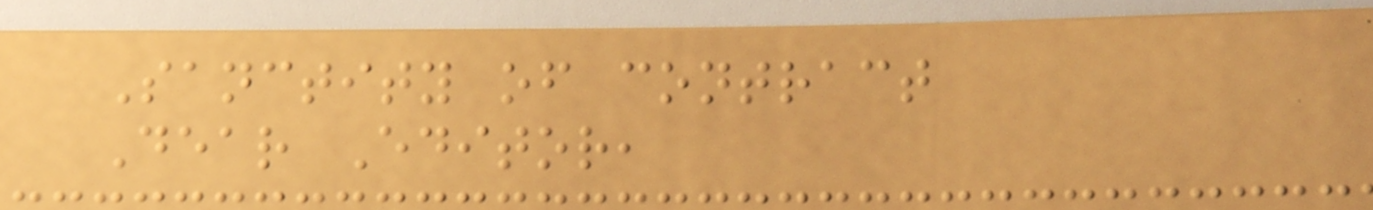Sanctity of contract
Dear Editor,
